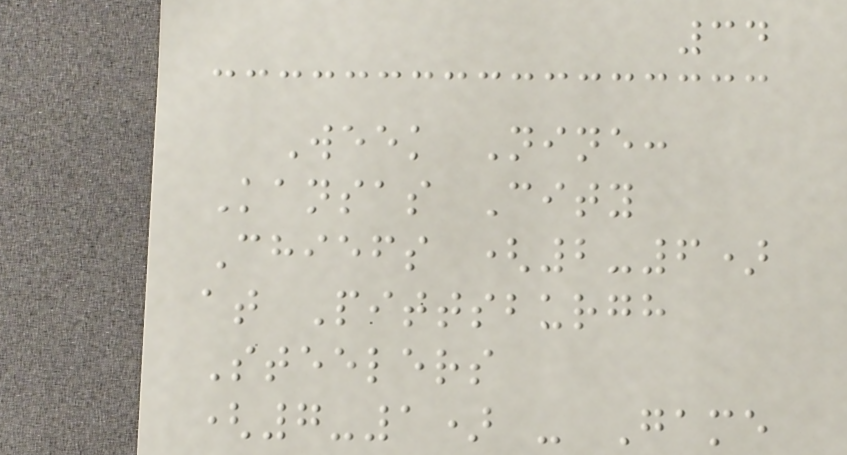34
Week Nine:
Kansas City
Chiefs (2-6)
at Pittsburgh
Steelers
(7-1) - Game
